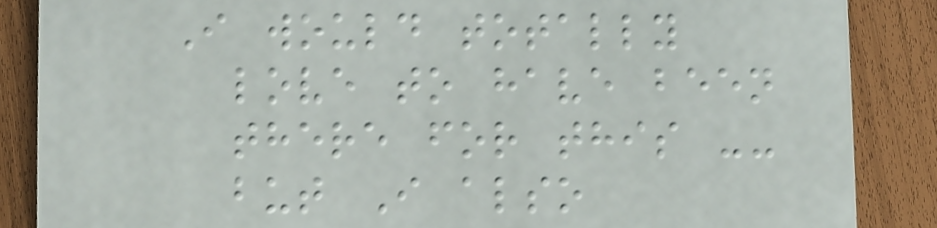I would totally
love to have been
there for this --
but I also
